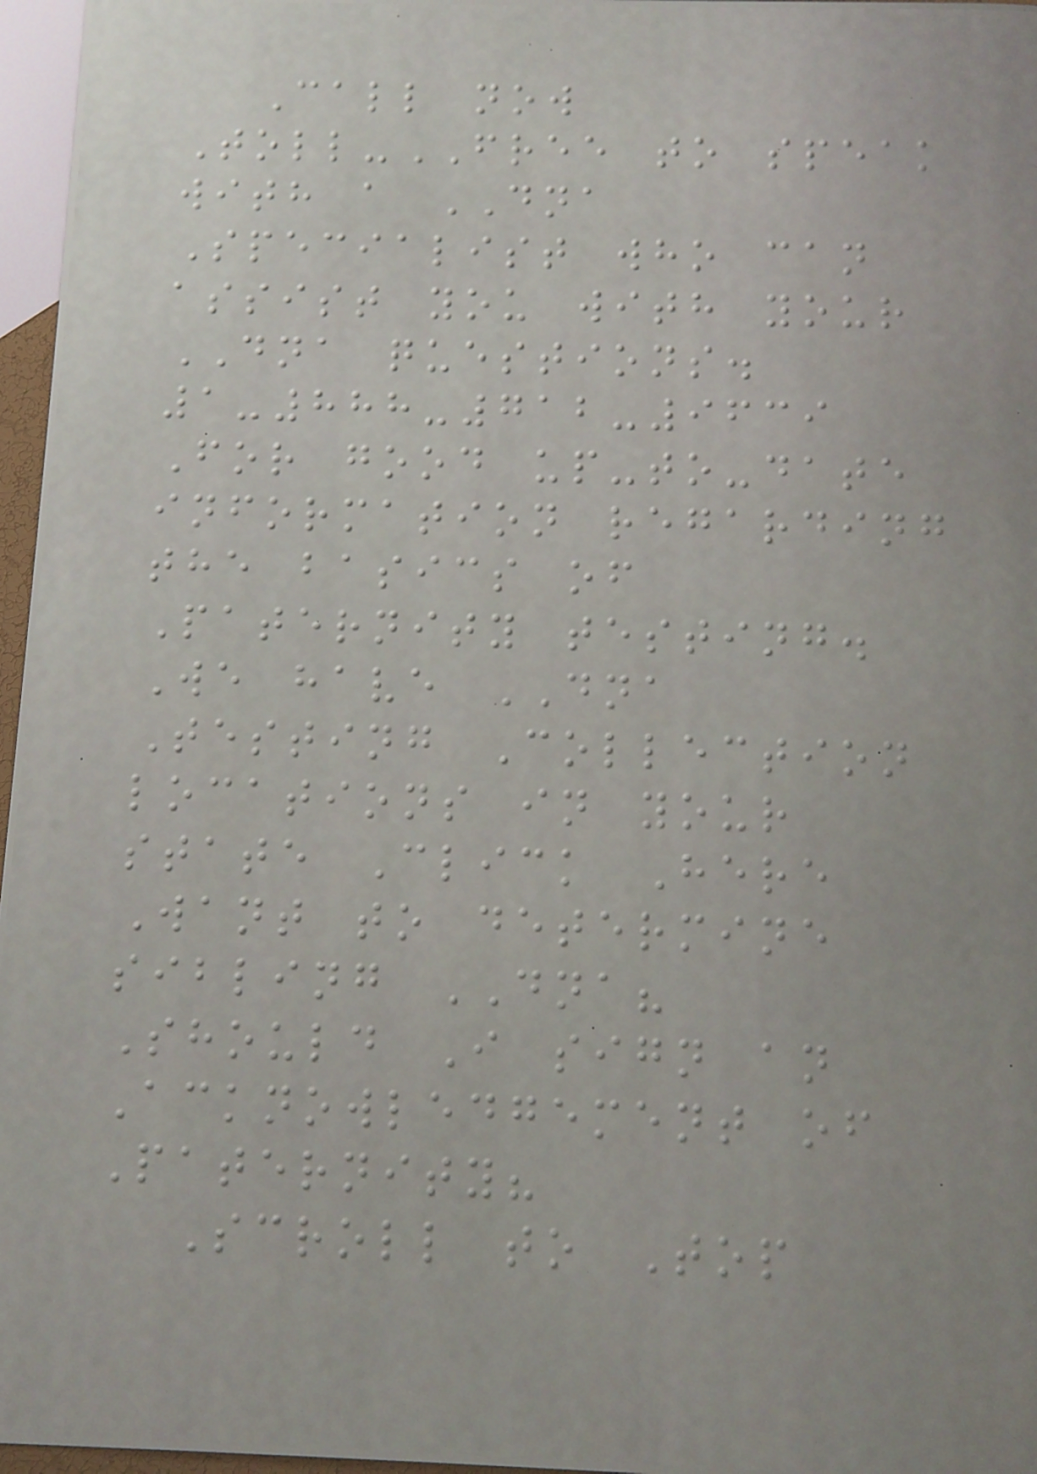Call now
Toll-FREE to speak
with a DNA
Specialist who can
assist you with your
DNA questions.
1-888-712-9639
For good up-to-date
information regarding
the basics of
Paternity testing.
We have DNA
Testing Collection
locations in your
state Click Here
Want to determine
sibling DNA?
Should I sign an
Acknowledgement of
Paternity?
Scroll to Top
